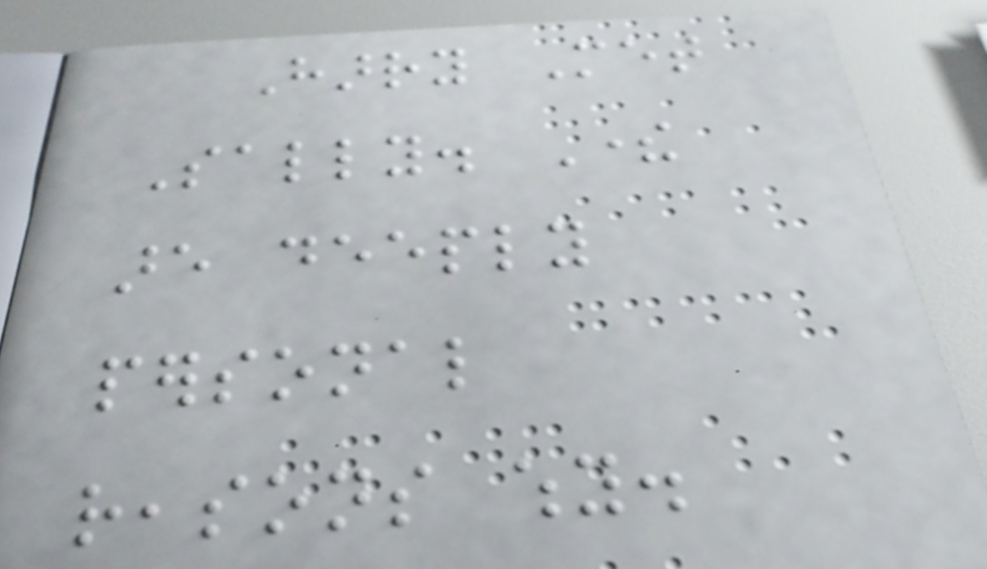Harry Met
Sally. There
are deeply
personal
reasons why.
